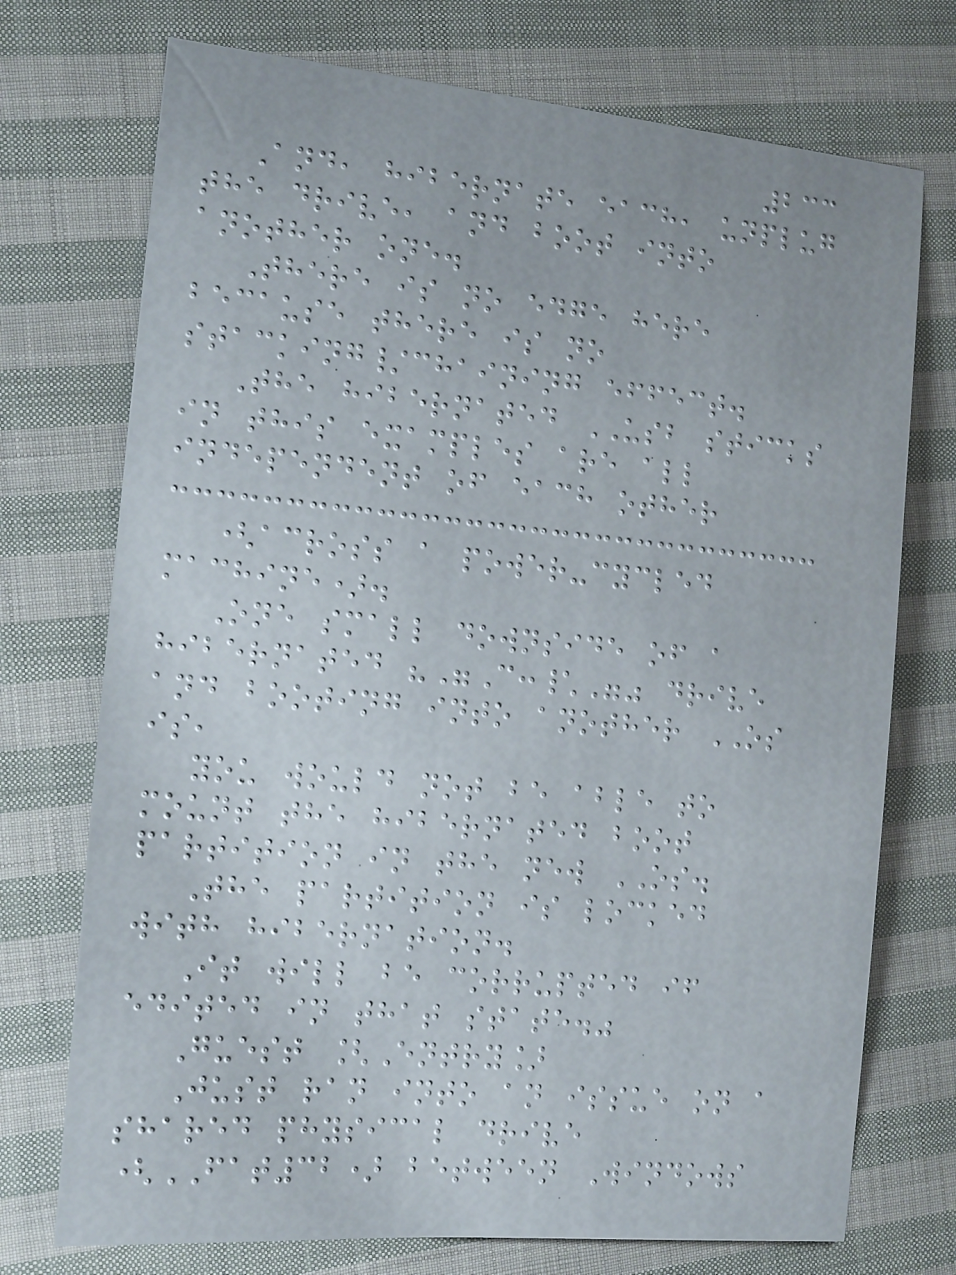233
And, hibernate each, unplug
the drive, and boot into
another one.
There is no edge here
because there is no
stacking/chaining effect.
The hibernated USB sticks
in this examples are all
independent of each other
(across a power-cycled
machine).
One small downside of a
hibernated ""C:\"" drive
and booting into another OS
is,
you would not be able to
mount the hibernated boot
partition in the new OS.
The partition is locked
with hibernation.
It will be corrupted if
edited in that state."
Guest [Entry]
Just ran into an issue on a
shared physical drive
(FAT32) between Windows
